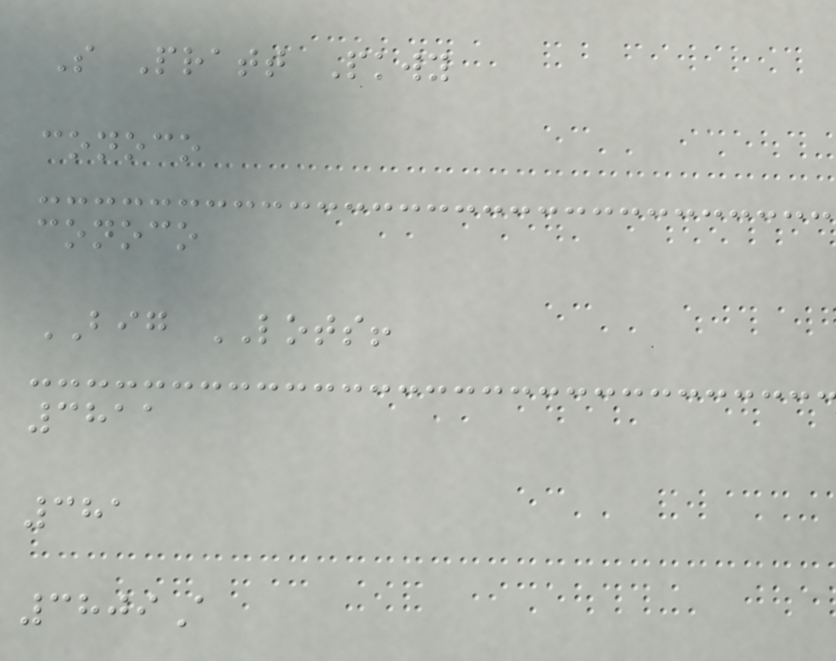S Pratt Pkwy
conoco
conoco
BIG LOTS!
3811
381
3809A
